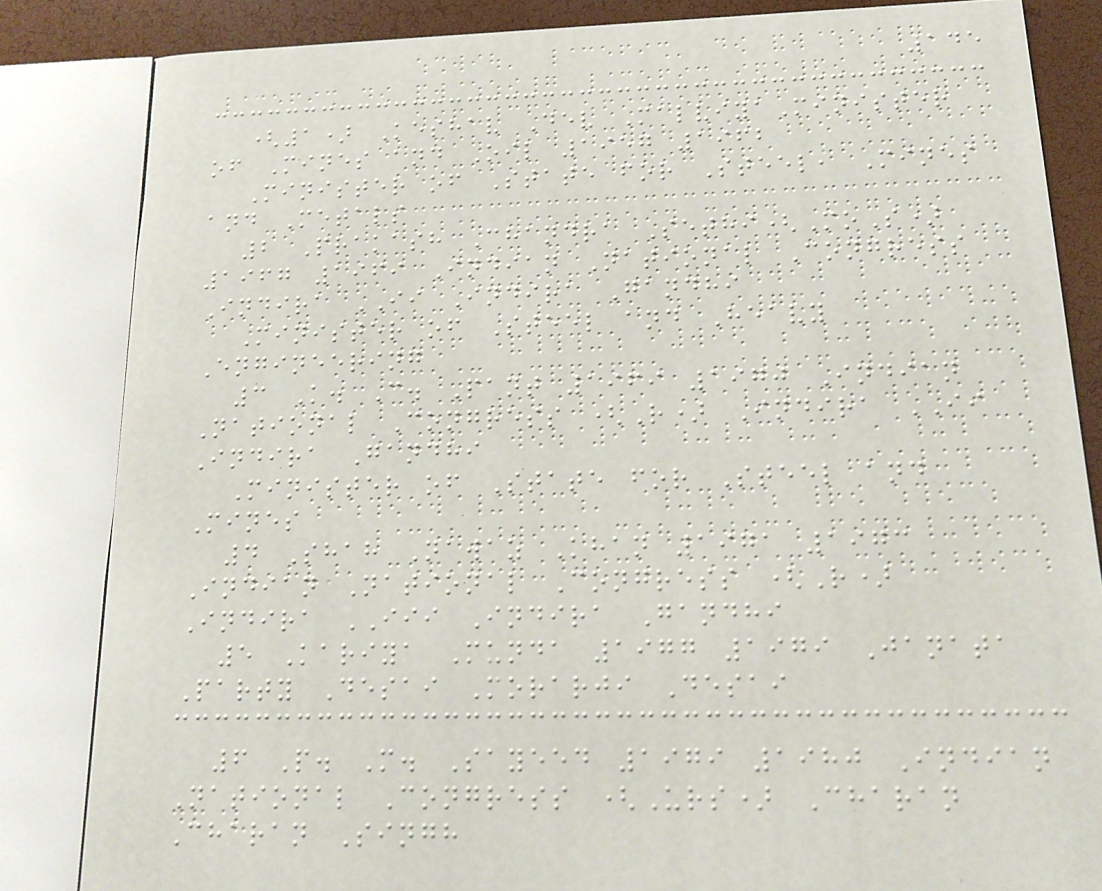145
(1) Keshav Dev MalviyaMinister
of Mines and Oil 1957 1962
Minister of State for Steel, Mines
and Metals
2 Prakash Chandra Sethi(MoS)
1967 1969 Indian National Congress
Indira II Indira Gandhi
Minister of Steel and Heavy
Engineering
3 K. C. Pant 1969 1970 Indian
National Congress (R) Indira II
Indira Gandhi
Minister of State for Steel and
Mines
4 Shah Nawaz Khan 1971 1973
Indian National Congress (R)
Indira III Indira Gandhi
5 Kariya Munda 1977 1979 Janata
Party Desai Morarji Desai
6 P. M. Sayeed 1979 1980 Indian
National Congress (Urs) Charan
Charan Singh
